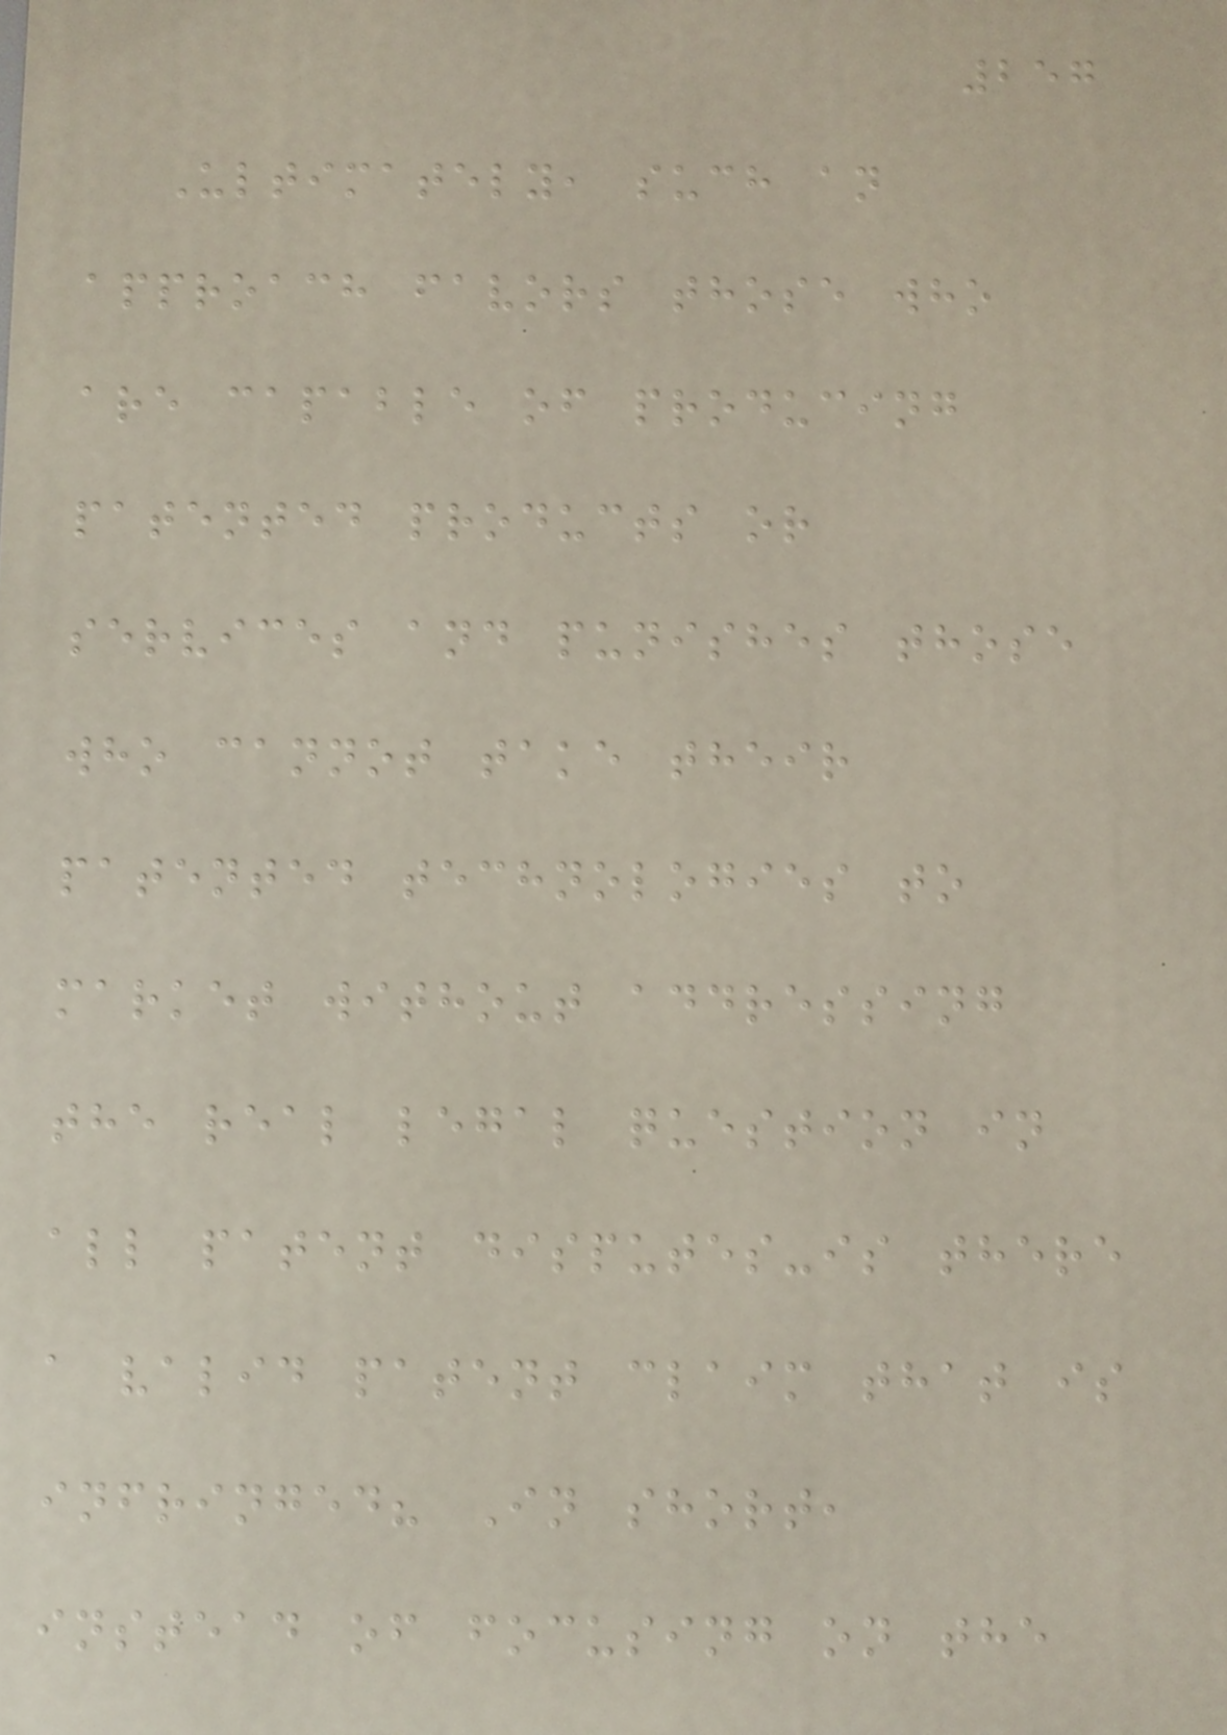257
Ultimately, such an
approach favors those who
are capable of producing
patented products or
services and punishes those
who cannot take their
patented technologies to
market without addressing
the real legal question in
all patent disputes-is there
a valid patent claim that is
infringed? In short,
instead of focusing on the
